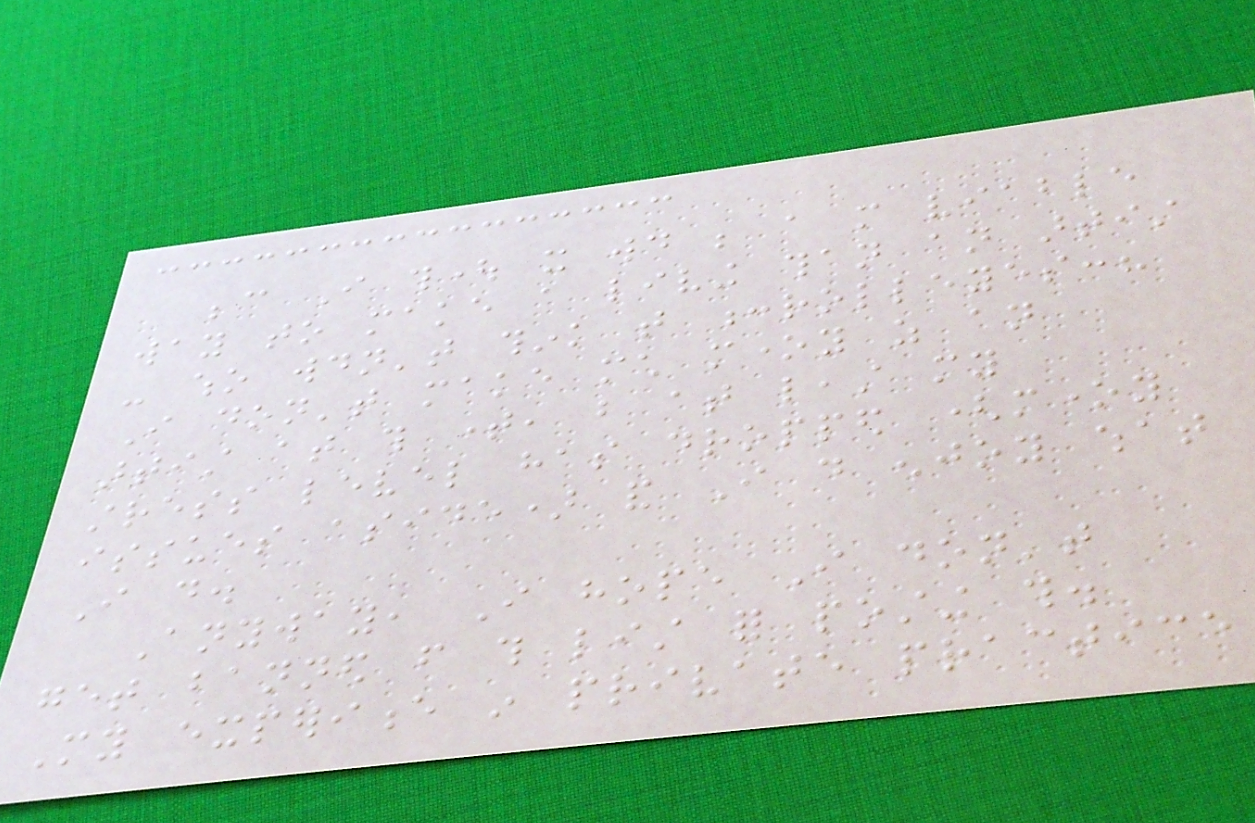because I thought it would be a more viable
way to make a living than an artist
- who wouldn't think that :rolleyes:?
I don't make much money as an
artist at this time, but at least my
stress level has dropped (money
issues aside) and I do enjoy what
I do.
Anyway, I hope I don't
get banned from this list for posting this.
My experience in private practice
